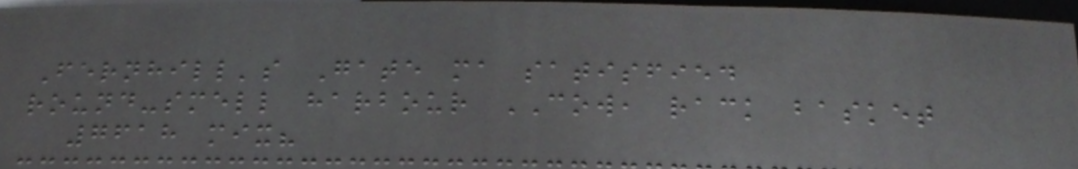Fernhill's Gate ma satisfied
round-smell harbour COW, rack basket
7618 mix?
